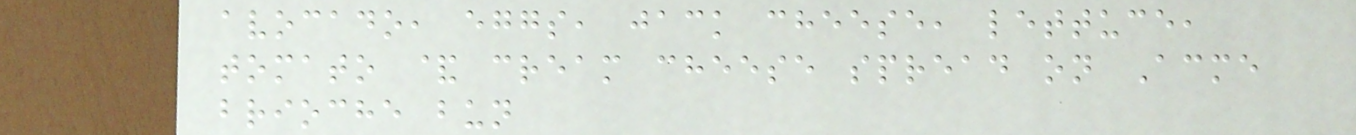avocado, eggs, jack cheese, lettuce,
tomato & cream cheese spread on Acme
brioche bun
